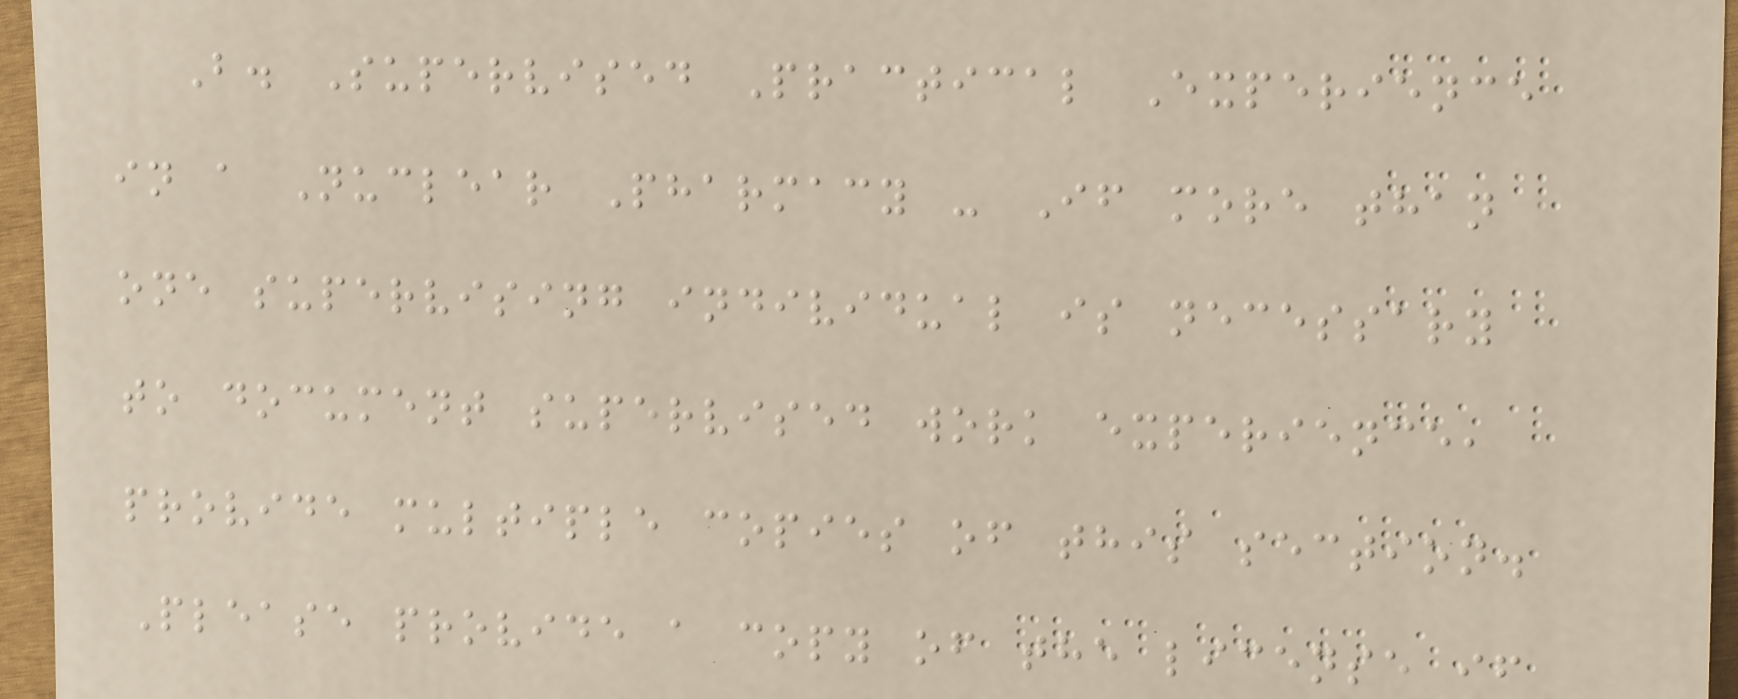B. Supervised Practical Experience
in a Nuclear Pharmacy - If more than
one supervising individual is necessary
to document supervised work experience,
provide multiple copies of this section.
Please provide a copy of the license if
